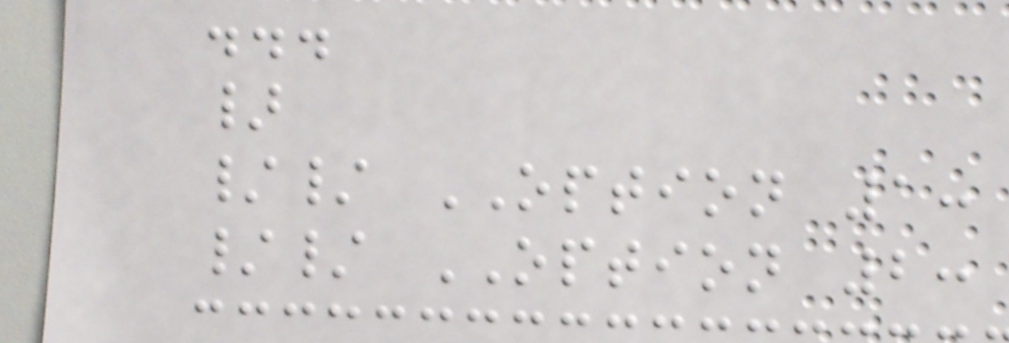...
}
// OPTION 1:
// OPTION 2:
